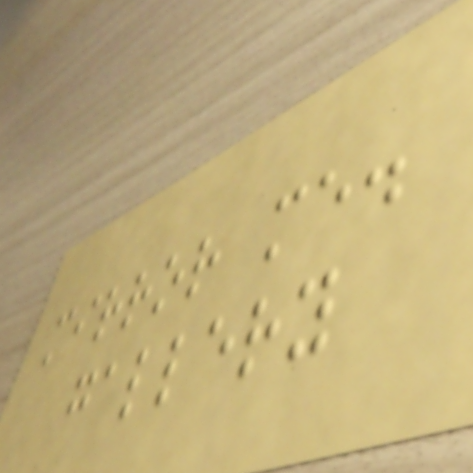mirror me.
gallery
